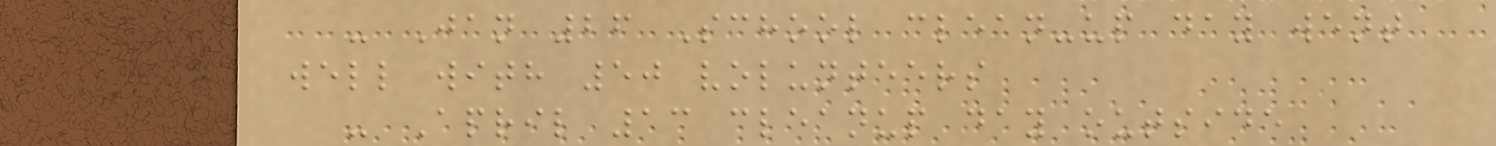- Jan 26 School clean-up day went
well with 50 volunteers
- April 13 cleanup day outside
